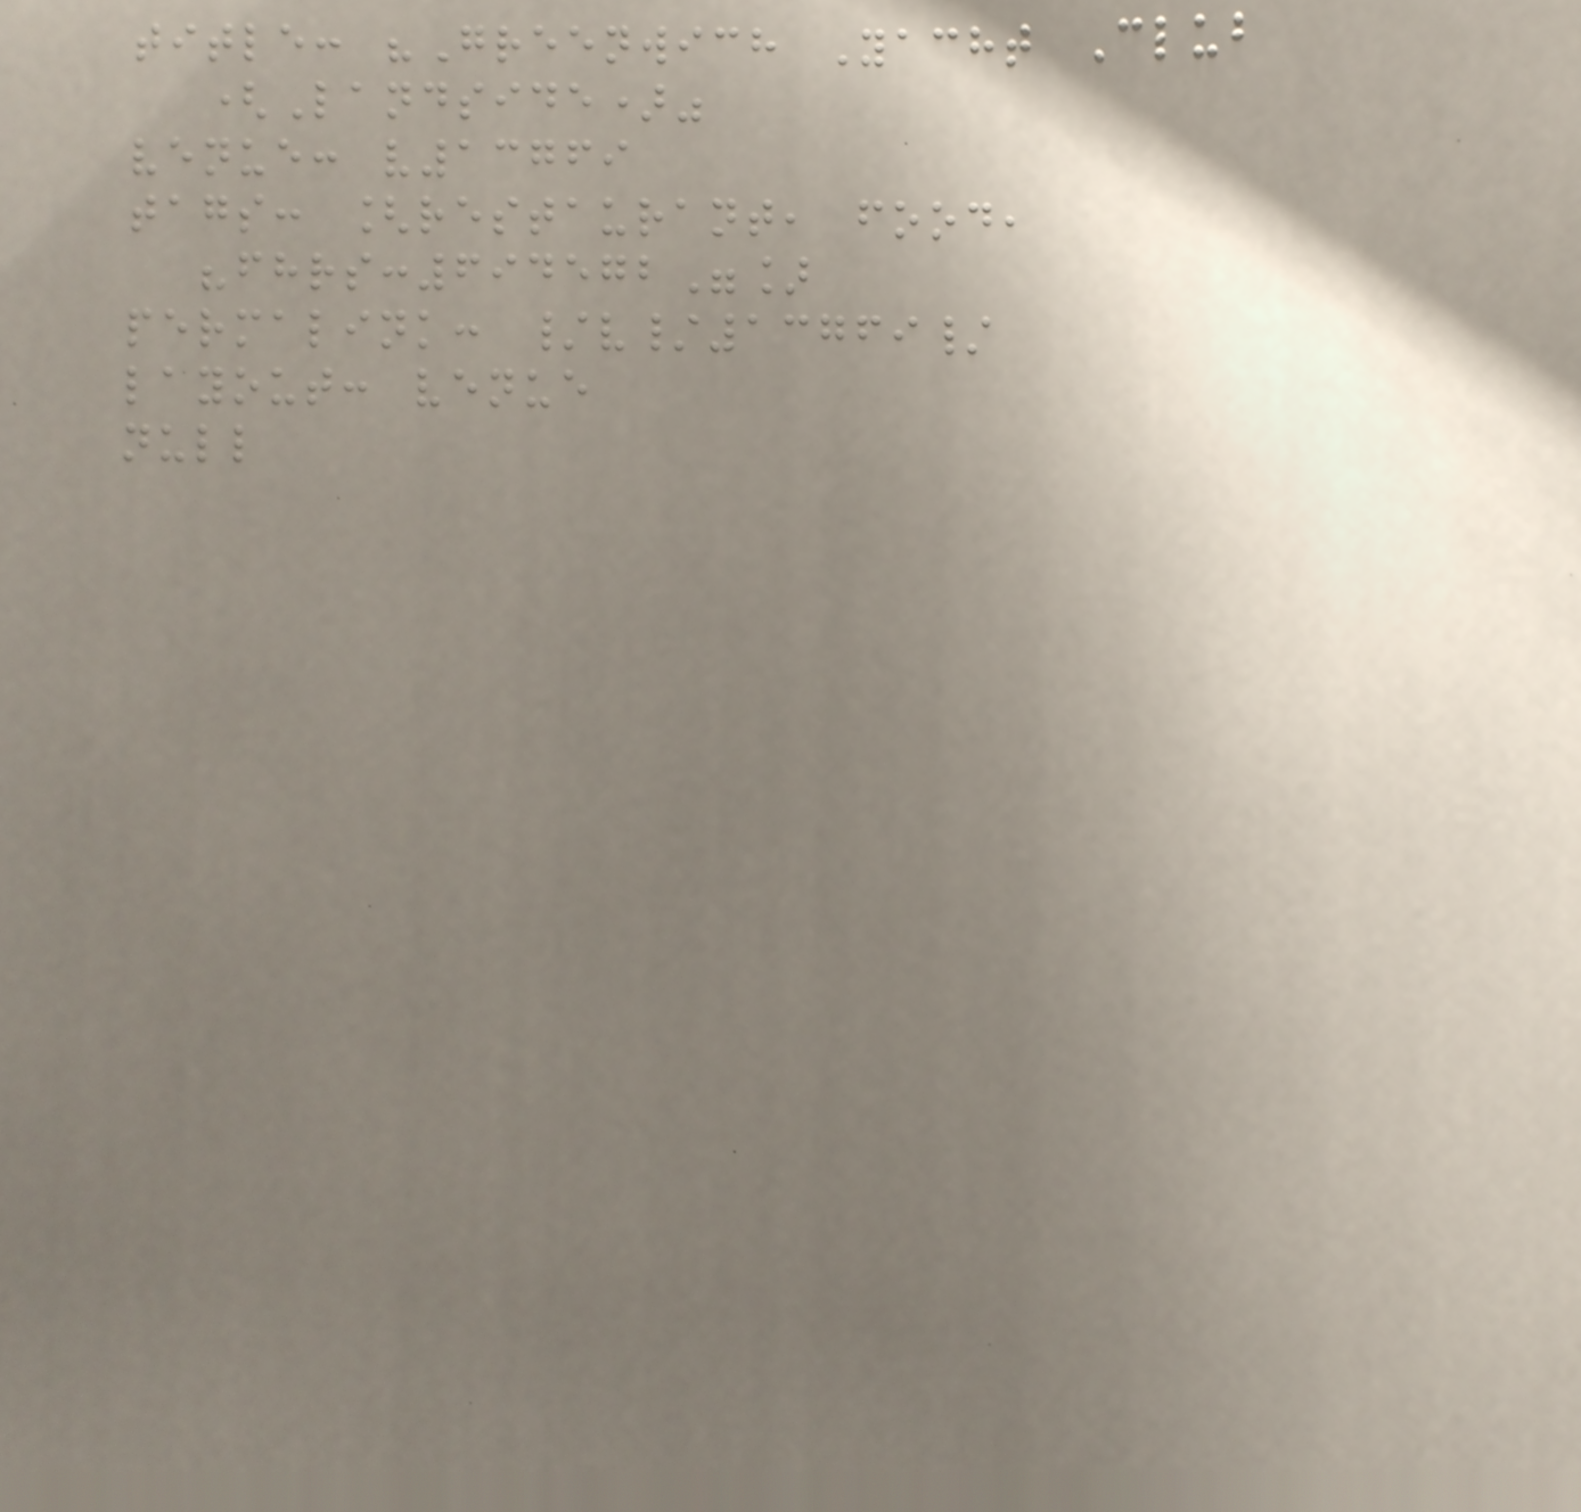title: "Greenwich Yacht Club
(Landside)"
venue: v13769
tags: [restaurant, food,
"fhrs:694572"]
permalink: /v/13769/
layout: venue
null
